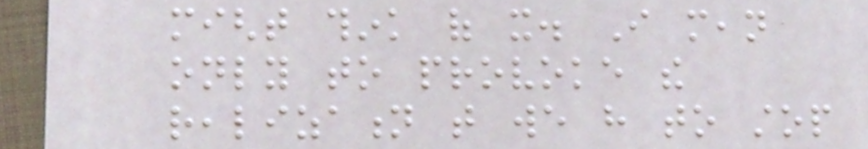might think of it. I mean
only to provoke the
realization that we have to stop
